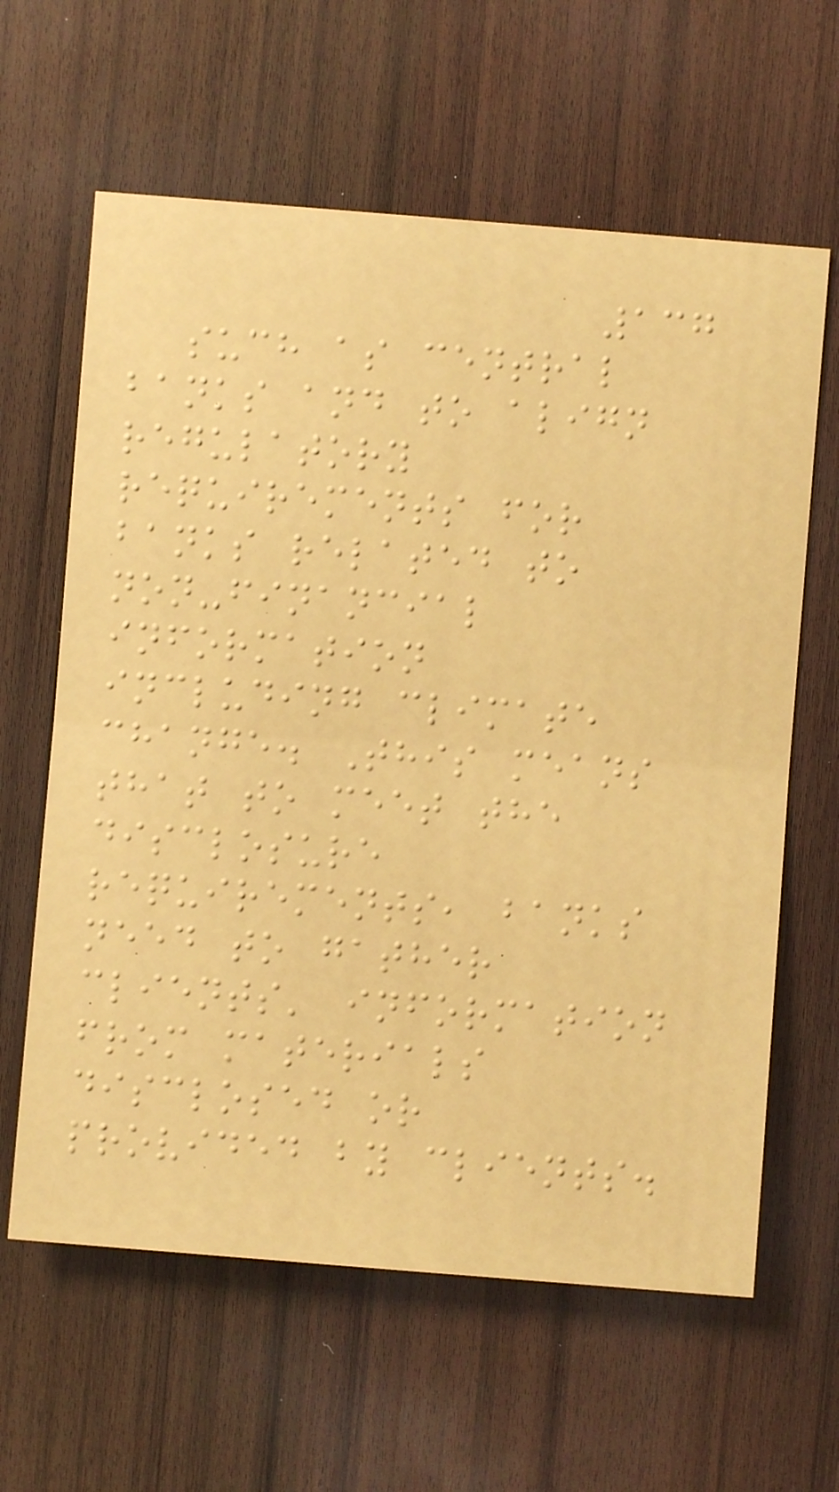137
such as central
banks and to align
regulatory
requirements for
banks related to
non-financial
information
including climate
change. This means
that to meet the
disclosure
requirements, banks
need to gather
clients' information
from materials
disclosed or
provided by clients.
